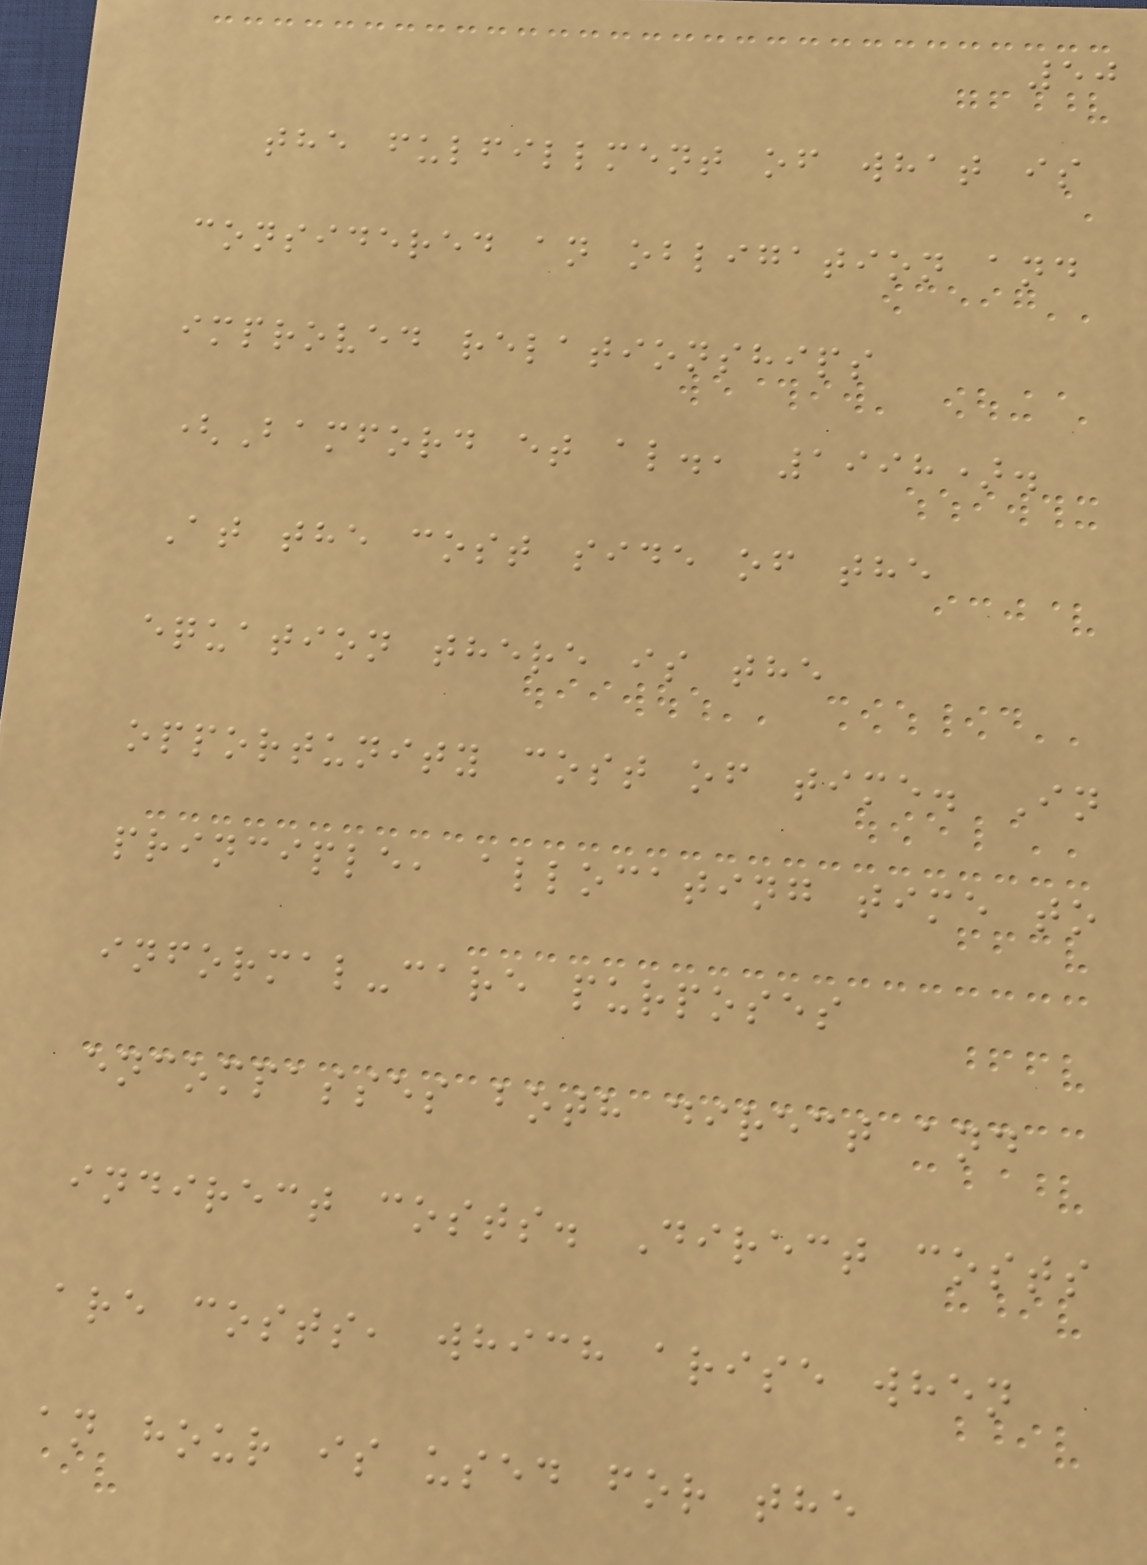50
the fulfillment of what is
considered an obligation and
improved relationships
(Bamford et al., 1998).
At the cost side of the
equation there is the
opportunity cost of time. In
principle, allocating time to
informal-care purposes
encompasses both direct and
indirect costs. Direct costs
are costs, which arise when
an hour is used for the
